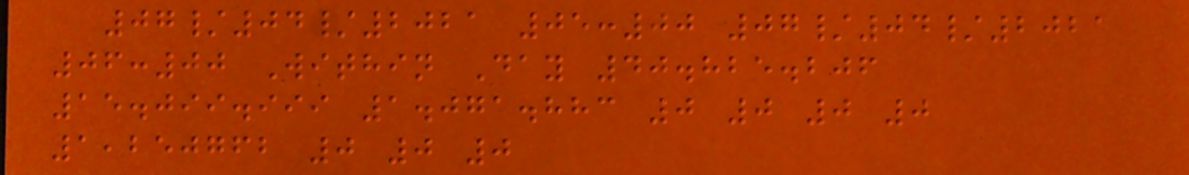07/04/2021 05:00 07/04/2021
06:00 Within Day 40.825.206
15.099.999 1.071.883 0 0 0 0
1,250762 0 0 0
